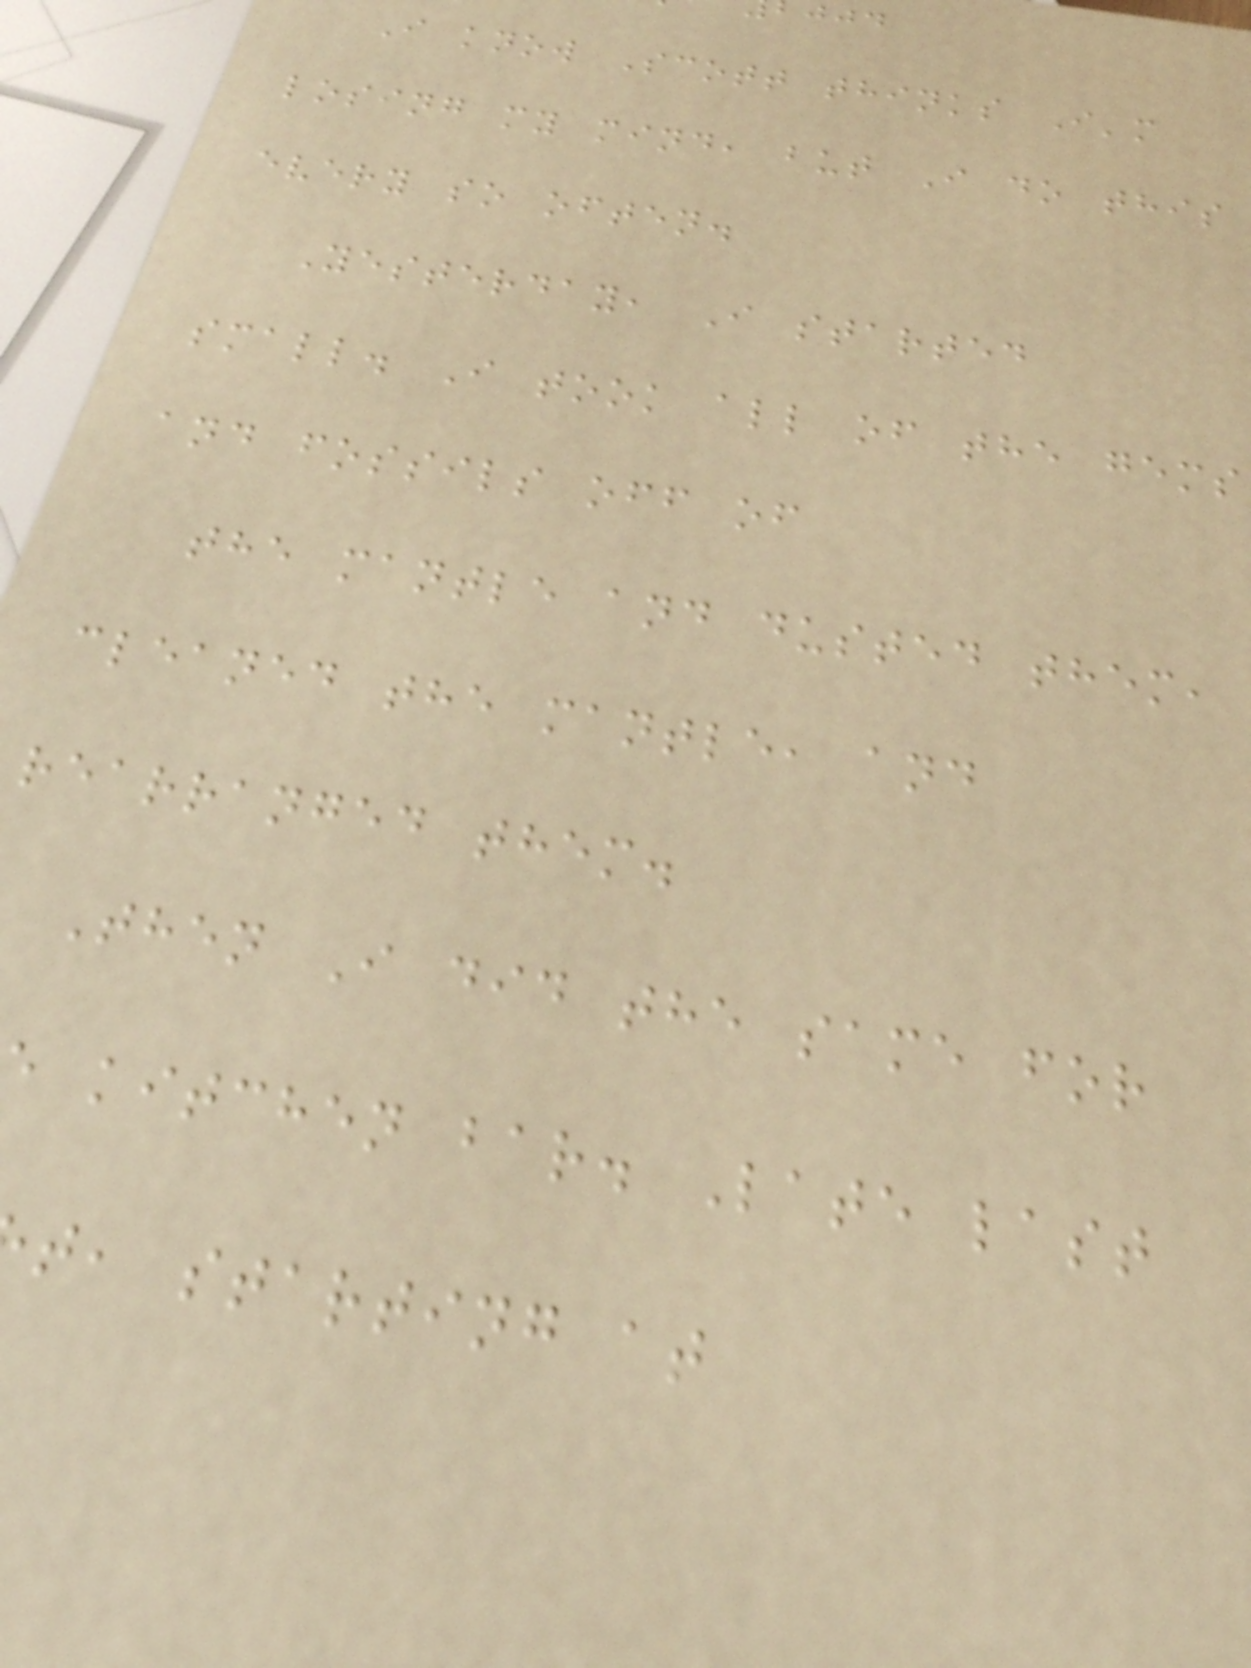I know Scott thinks I'm
losing my mind, but I do this
every so often.
Yesterday, I started
small. I took all of the gems
and fossils off of
the mantle and dusted them,
cleaned the mantle, and
rearranged them.
Then I did the same for
kitchen bar. Late last
t, starting at
